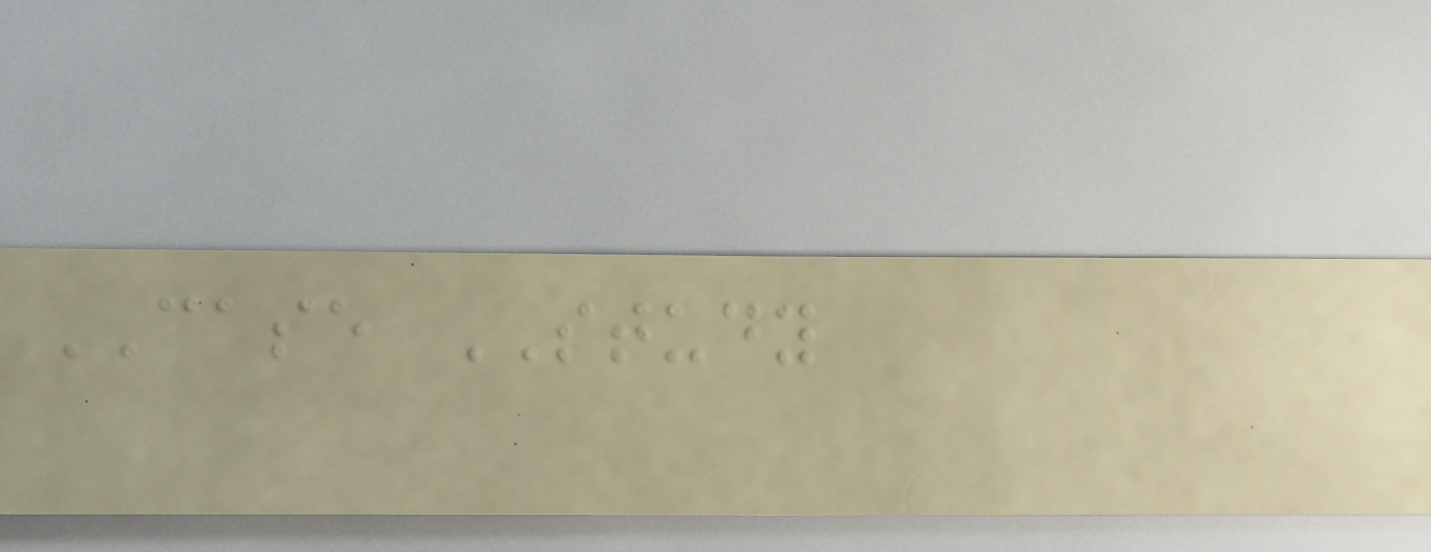CASE STUDY
